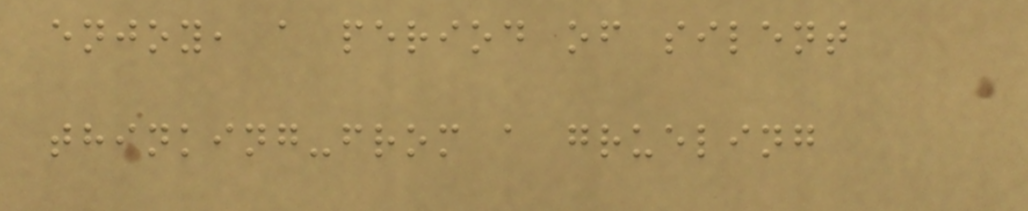enjoy, a period of silent
thinking-from a grueling
